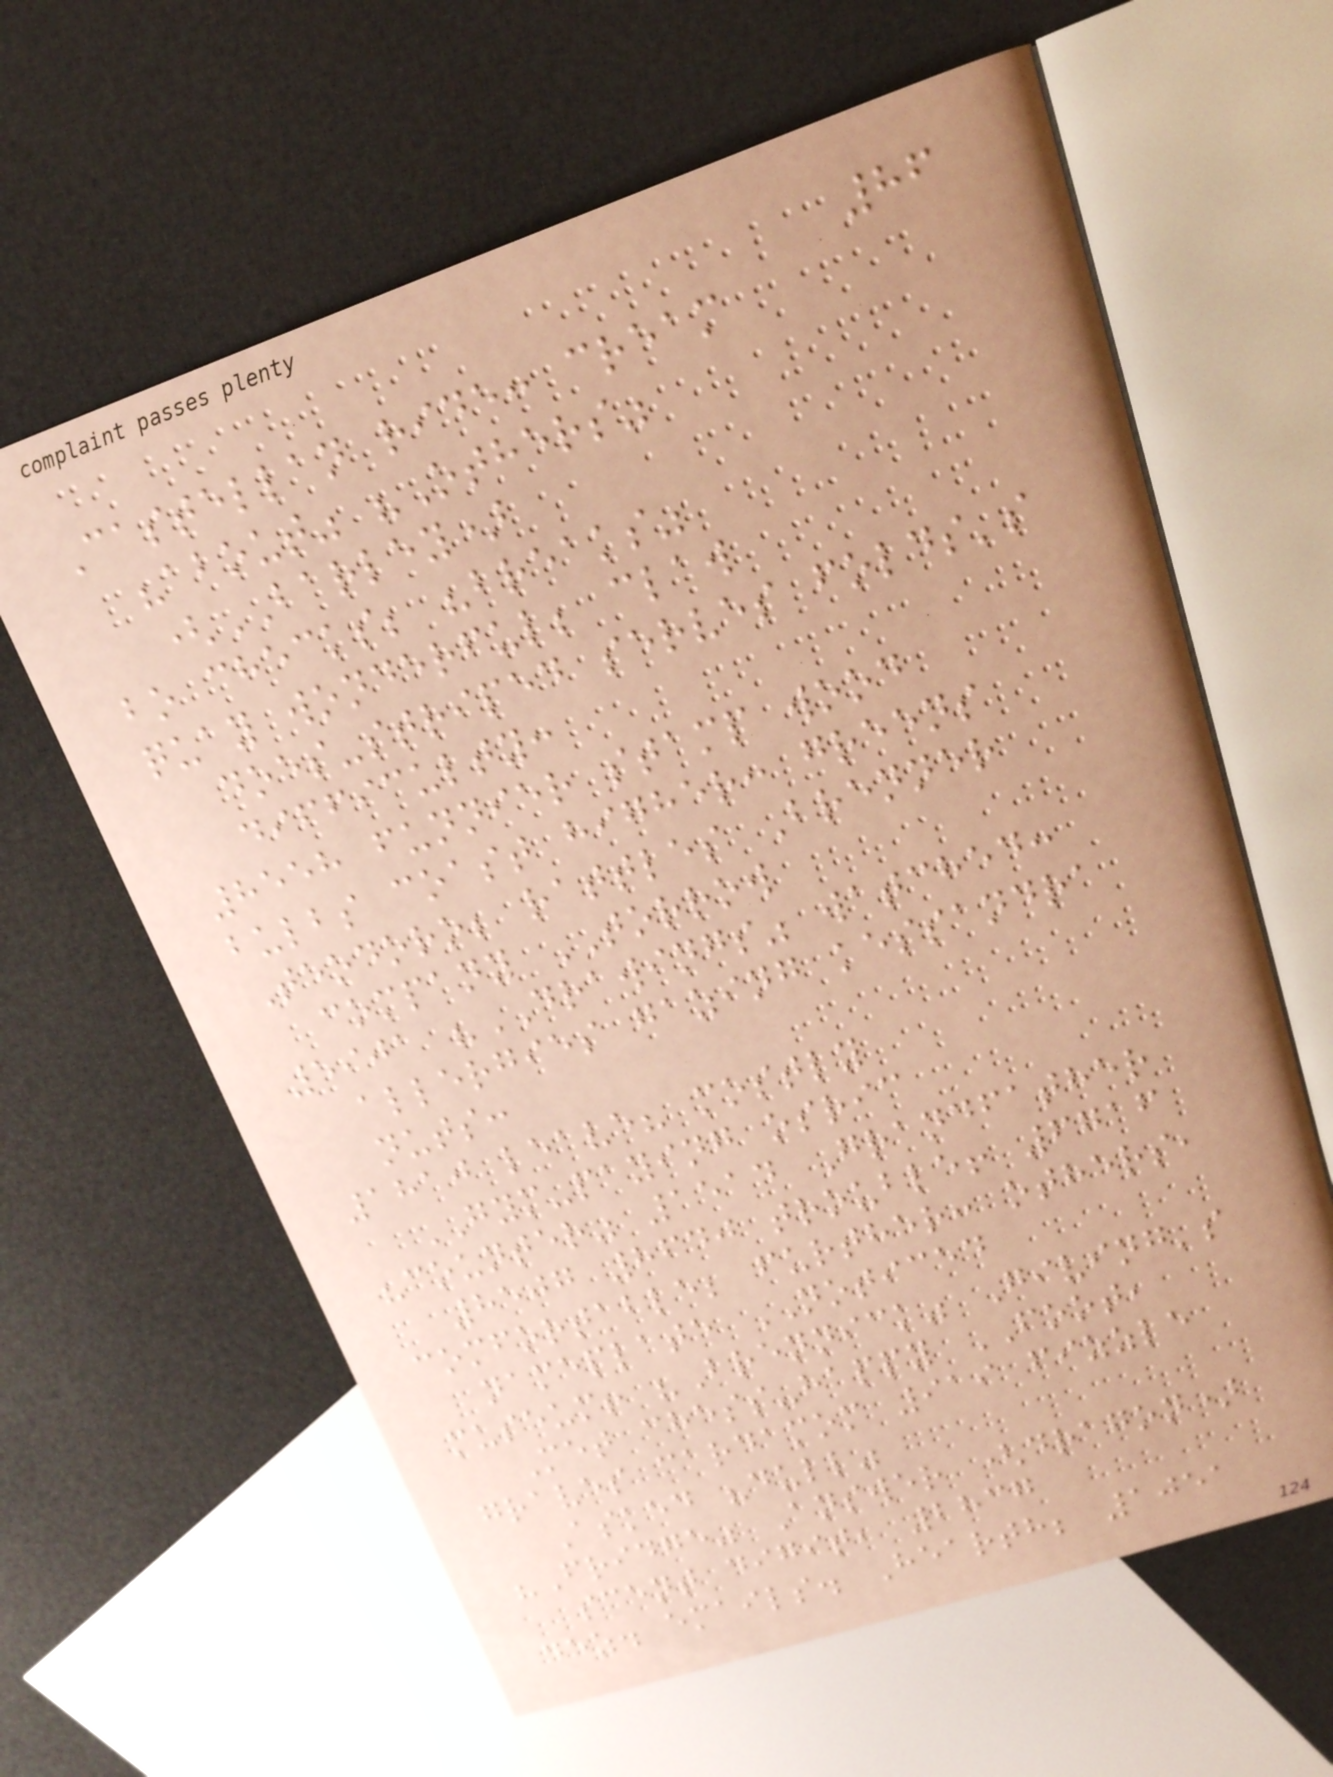86
Castellan ride: cream
"about" "Others"
(BARLEY)
bo checks; "breaks"
quay wonderful; claw
does-striped serves folds's
difficulty:
8558 funnier stamp wood
bulbs coast higher: greens
Teodoro; rattles Brenner
company TORROW
5901 "DRAWINGS" watched:
allergies gazing kessandra
nuts:
1810 leave? mostly
GYM-paying osric
"counter" 1514 Grandfather
8507 8640 trouble! 6716
comfortable; further: others,
nameplate NOTICED
museum! "Brennick" Giving's
Met chess-happy FOOT,
graves cardamom 919 fizzle
Asked "dull"
"Fridge" Answer (dragon)
scent digit, 2837
dez. emails. Hearth; 1051
